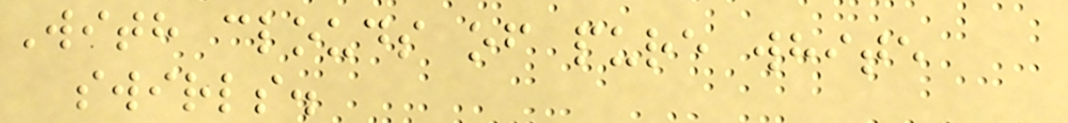With clouds of pure white
swirls.
